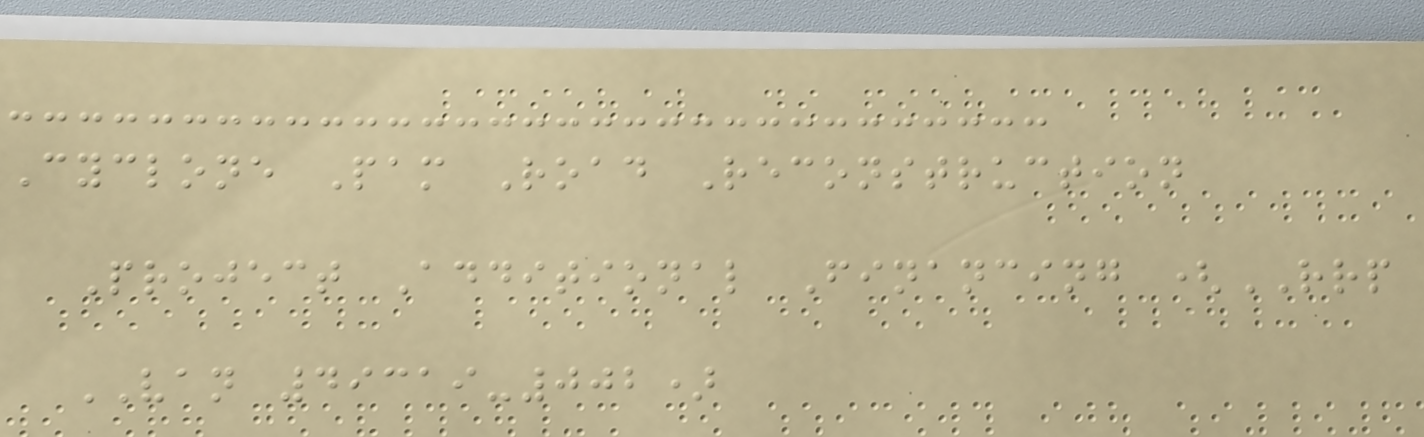Cyclone Pam Road Reconstruction
Project Additional Financing (RRP
VAN 49319-002)
